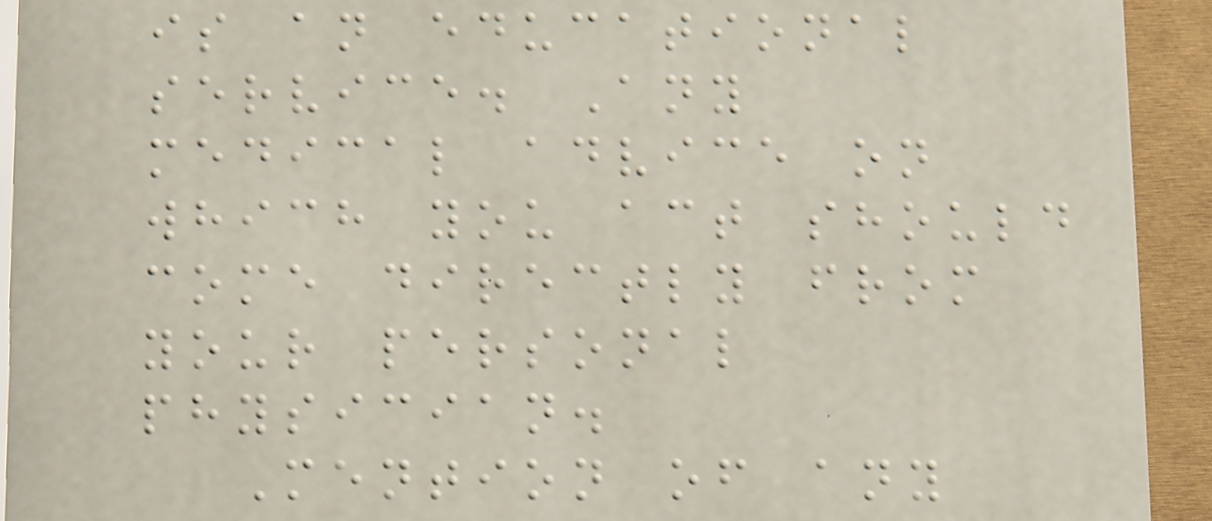is an educational
service. Any
medical advice on
which you act should
come directly from
your personal
physician.
Mention of any
